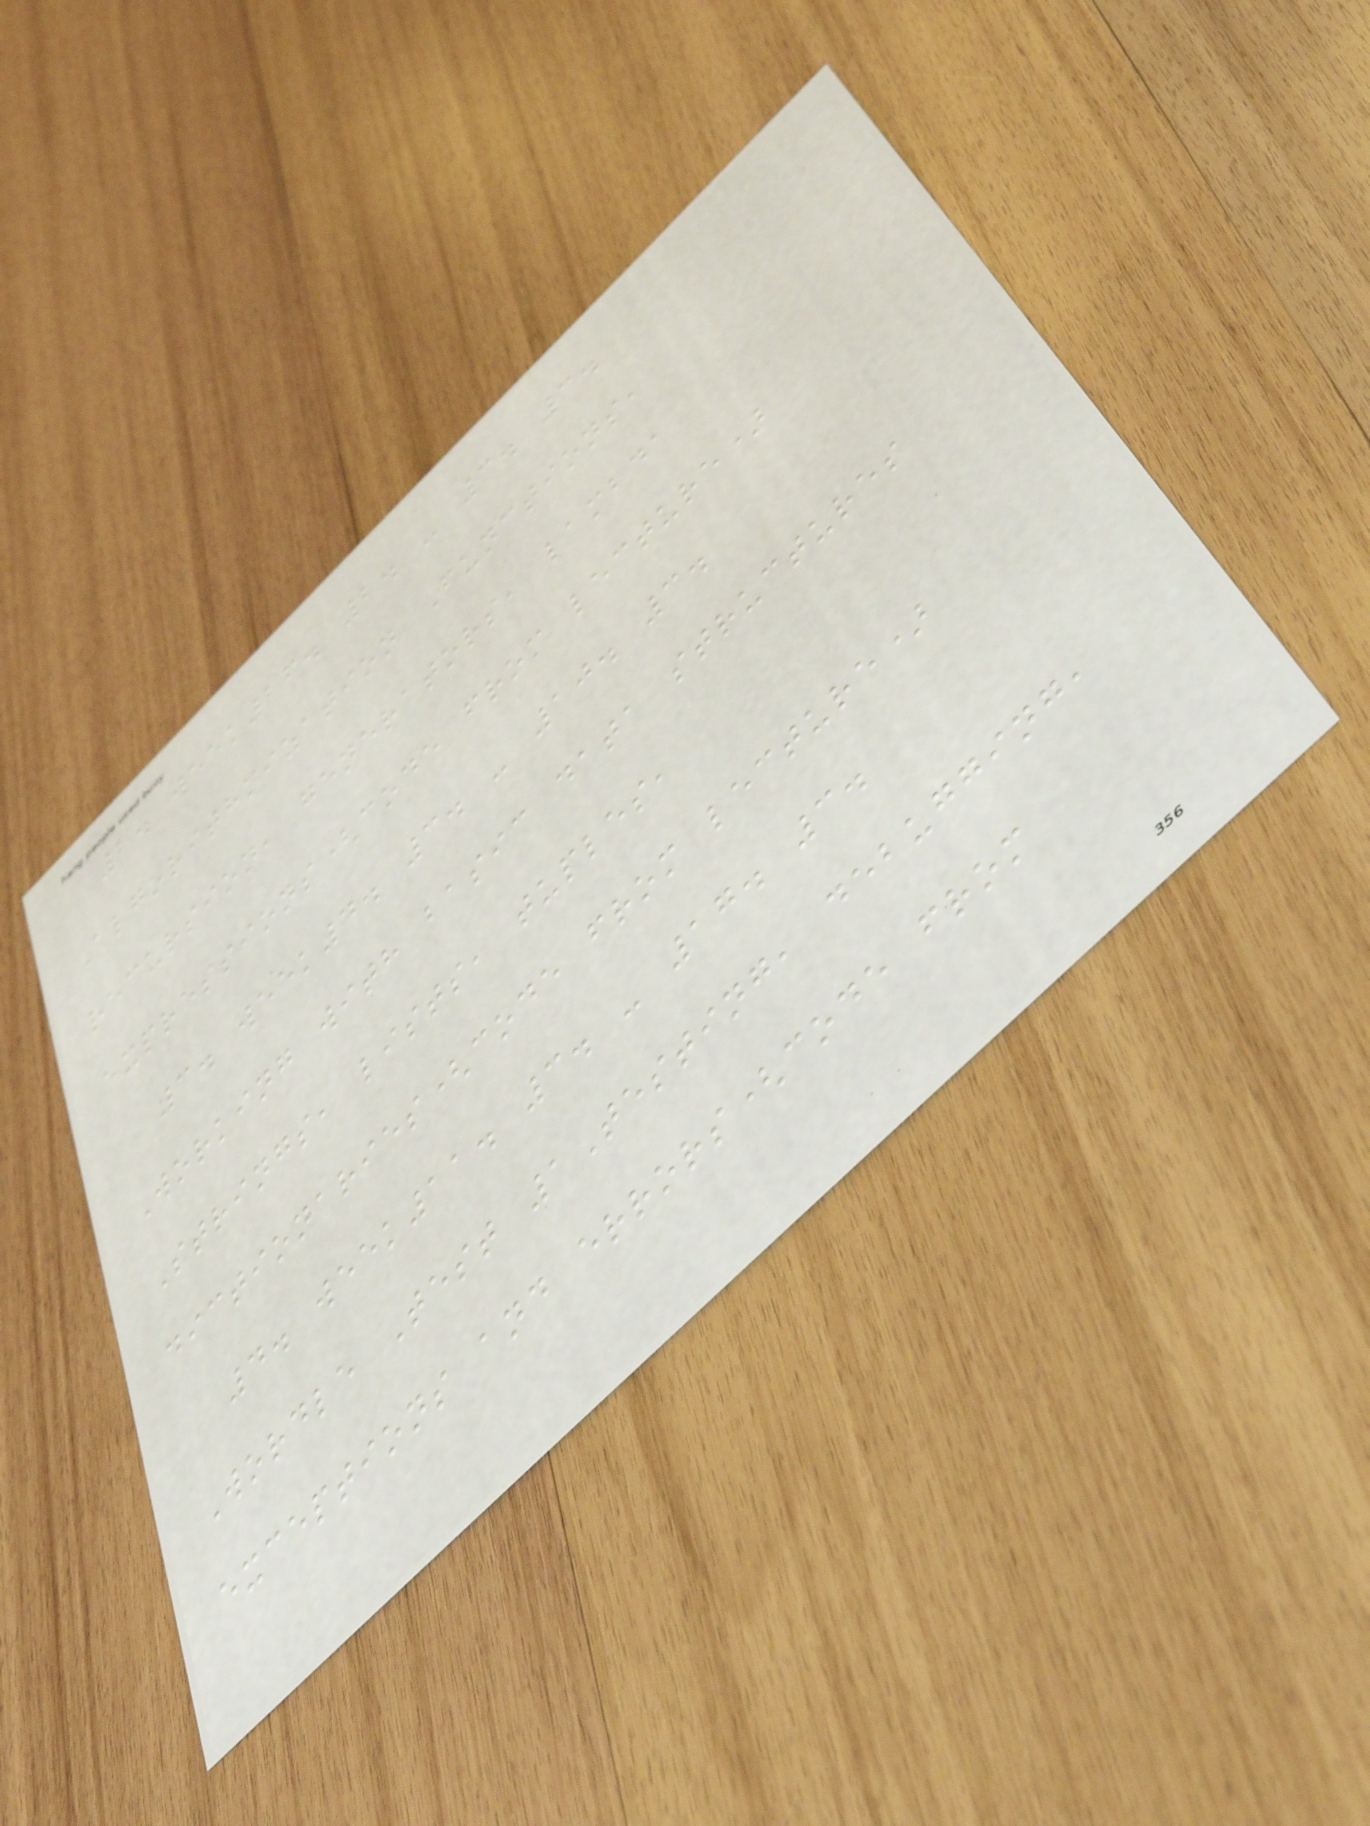2. week26. 2. - 3. 3.
Algorithmization Functions,
recursion, generators, lambda
expressions(code from lecture)
3. week4. 3. - 10. 3.
Working with basic data structures
Strings, lists, tuples,
dictionaries(code from lecture)
4. week11. 3. - 17. 3.
Wordle Test 1Testing, debugging,
exceptions and errors(code from
